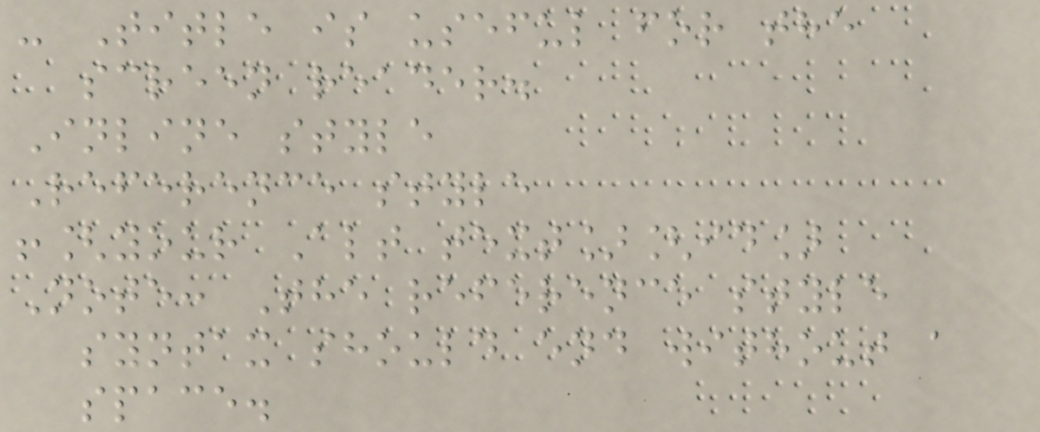- Title is useful for the
screen reader.
Inline style
Reference style
![your Alt text][id]
Note: The reference style
syntax should end without a
space.
